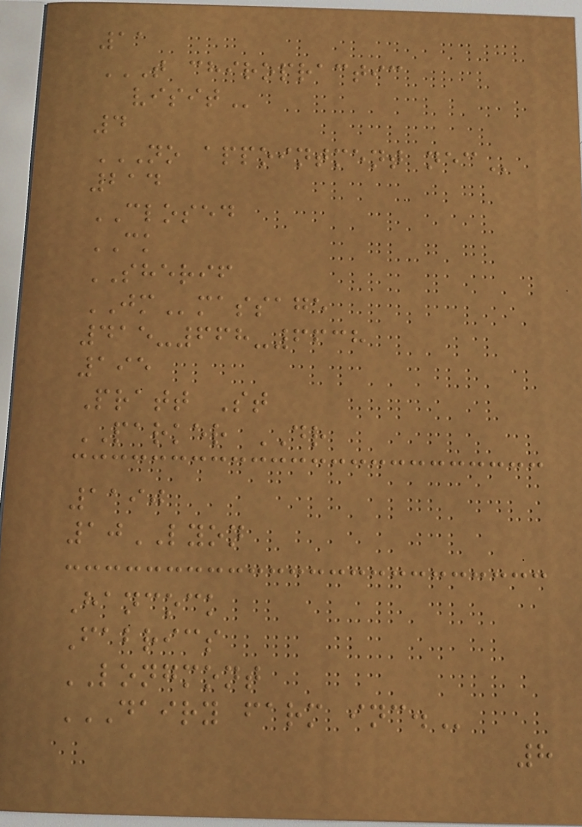11
T CHIROPRACTIC
VISIT
4
NO APPOINTMENT NEC
214
CLOSED
CK
SHERIF
JMmassage
415-668-6638
195
Pratt St
PARKER DR
1190
10LYON
Hancock
Fabrics
LONGMONT
DAIRY FARM INC.
8
